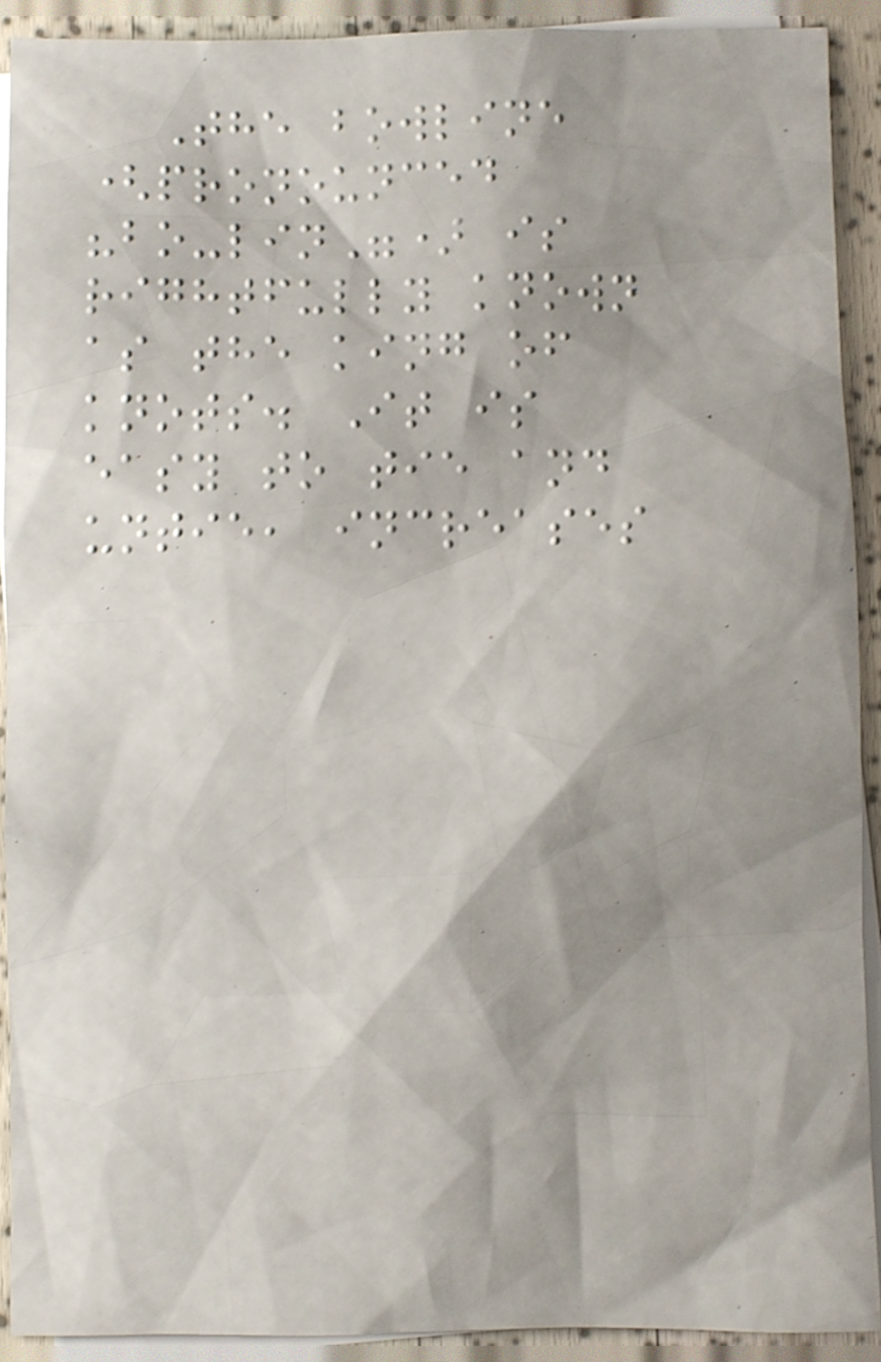The bowline
(pronounced
"bo-lin") is
rightfully known
as the king of
knots. It is
easy to tie and
untie, increases
